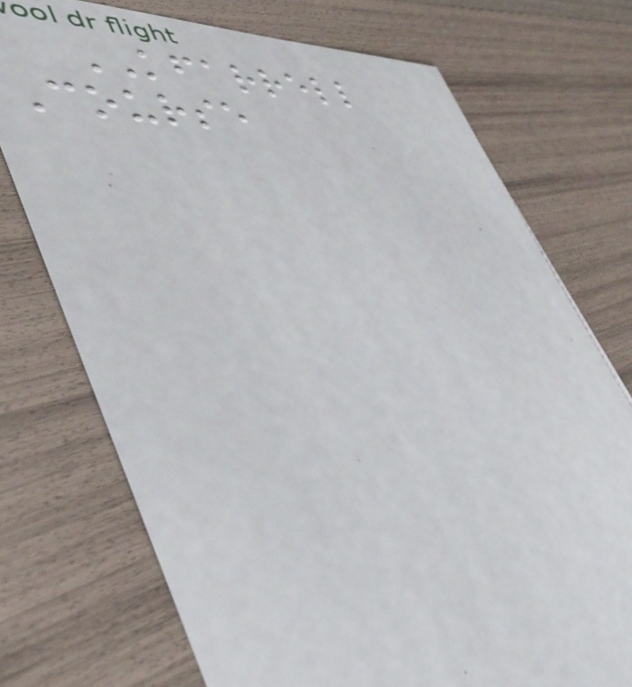KFARRELL
Course
